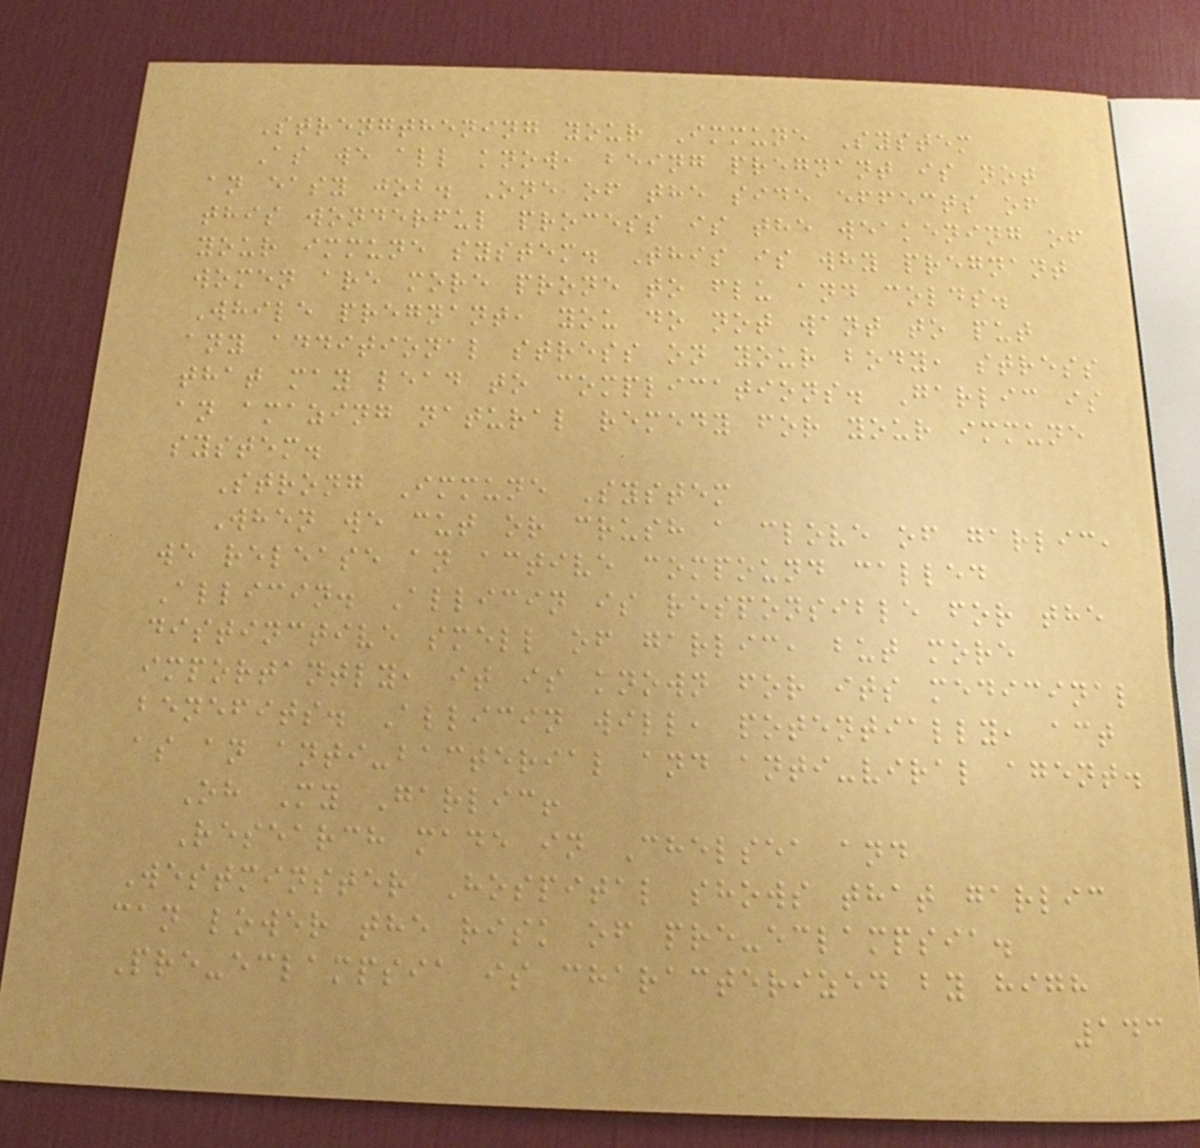Strengthening your Immune System
As we all know, being pregnant is not
an easy job. One of the side effects of
this wonderful process is the weakening of
your immune system. This is why pregnant
women are more prone to flu and colds.
While pregnant, you do not want to put
any additional stress on your body, stress
that may lead to complications. Garlic is
an amazing natural remedy for your immune
system.
Strong Immune System
When we cut or crush a clove of garlic,
we release an active compound called
Allicin. Allicin is responsible for the
distinctive smell of garlic, but more
importantly, it is known for its medicinal
benefits. Allicin will, potentially, act
as an anti-bacterial and anti-viral agent.
Oh My Garlic!
Research made in Chelsea and
Westminster Hospital shows that garlic
can lower the risk of pre-eclampsia.
Pre-eclampsia is characterized by high
143
